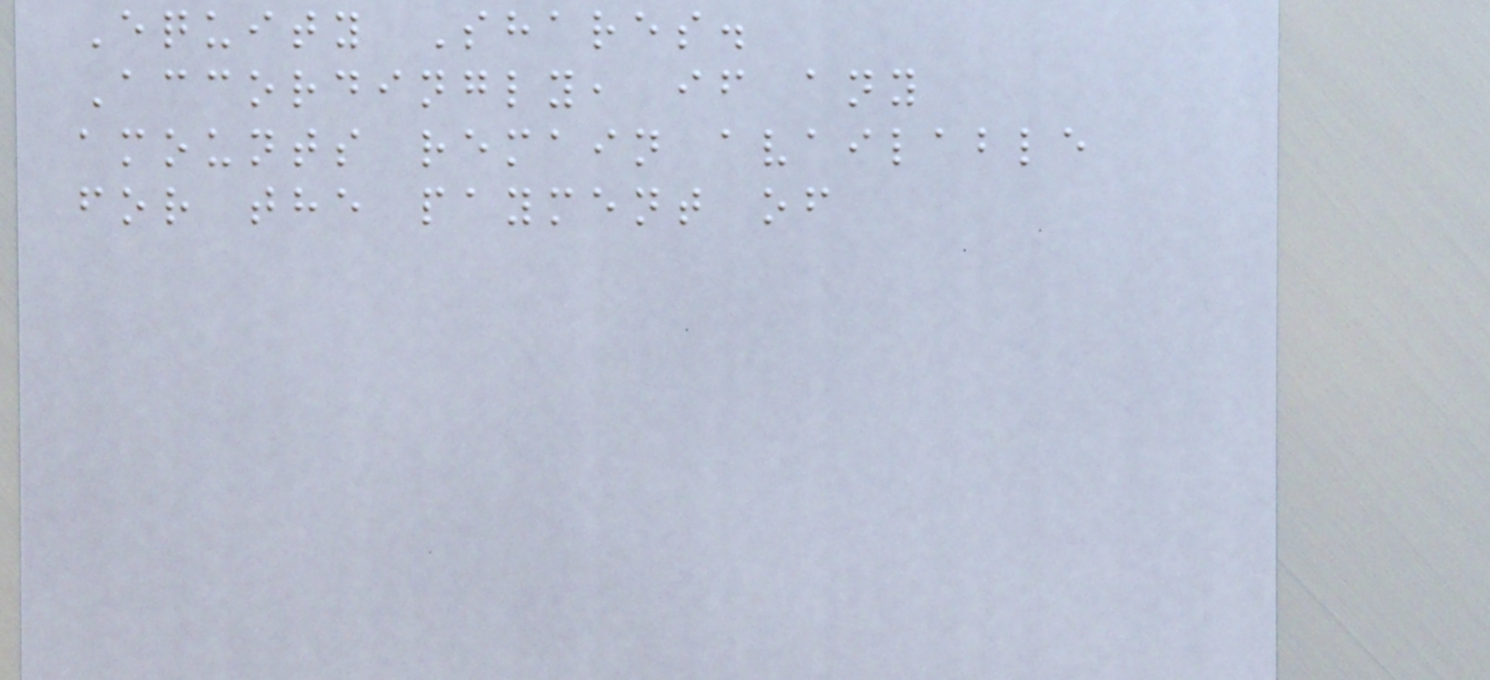Equity Shares.
Accordingly, if any
amounts remain available
for the payment of
